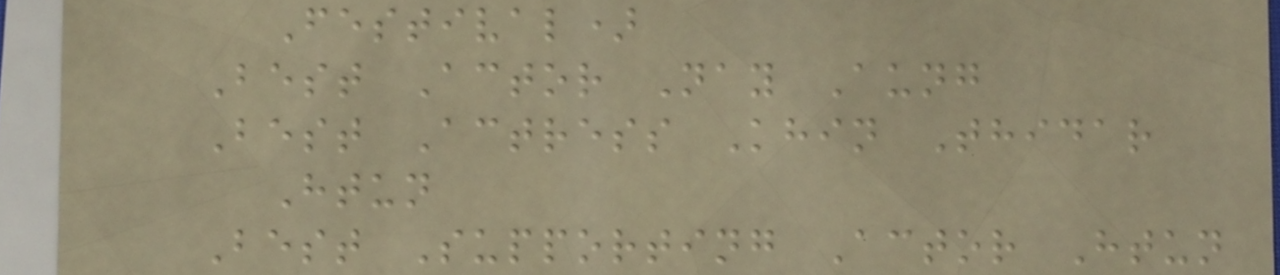Festival)
Best Actor Nay Aung
Best Actress Khin Thidar
Htun
Best Supporting Actor Htun
